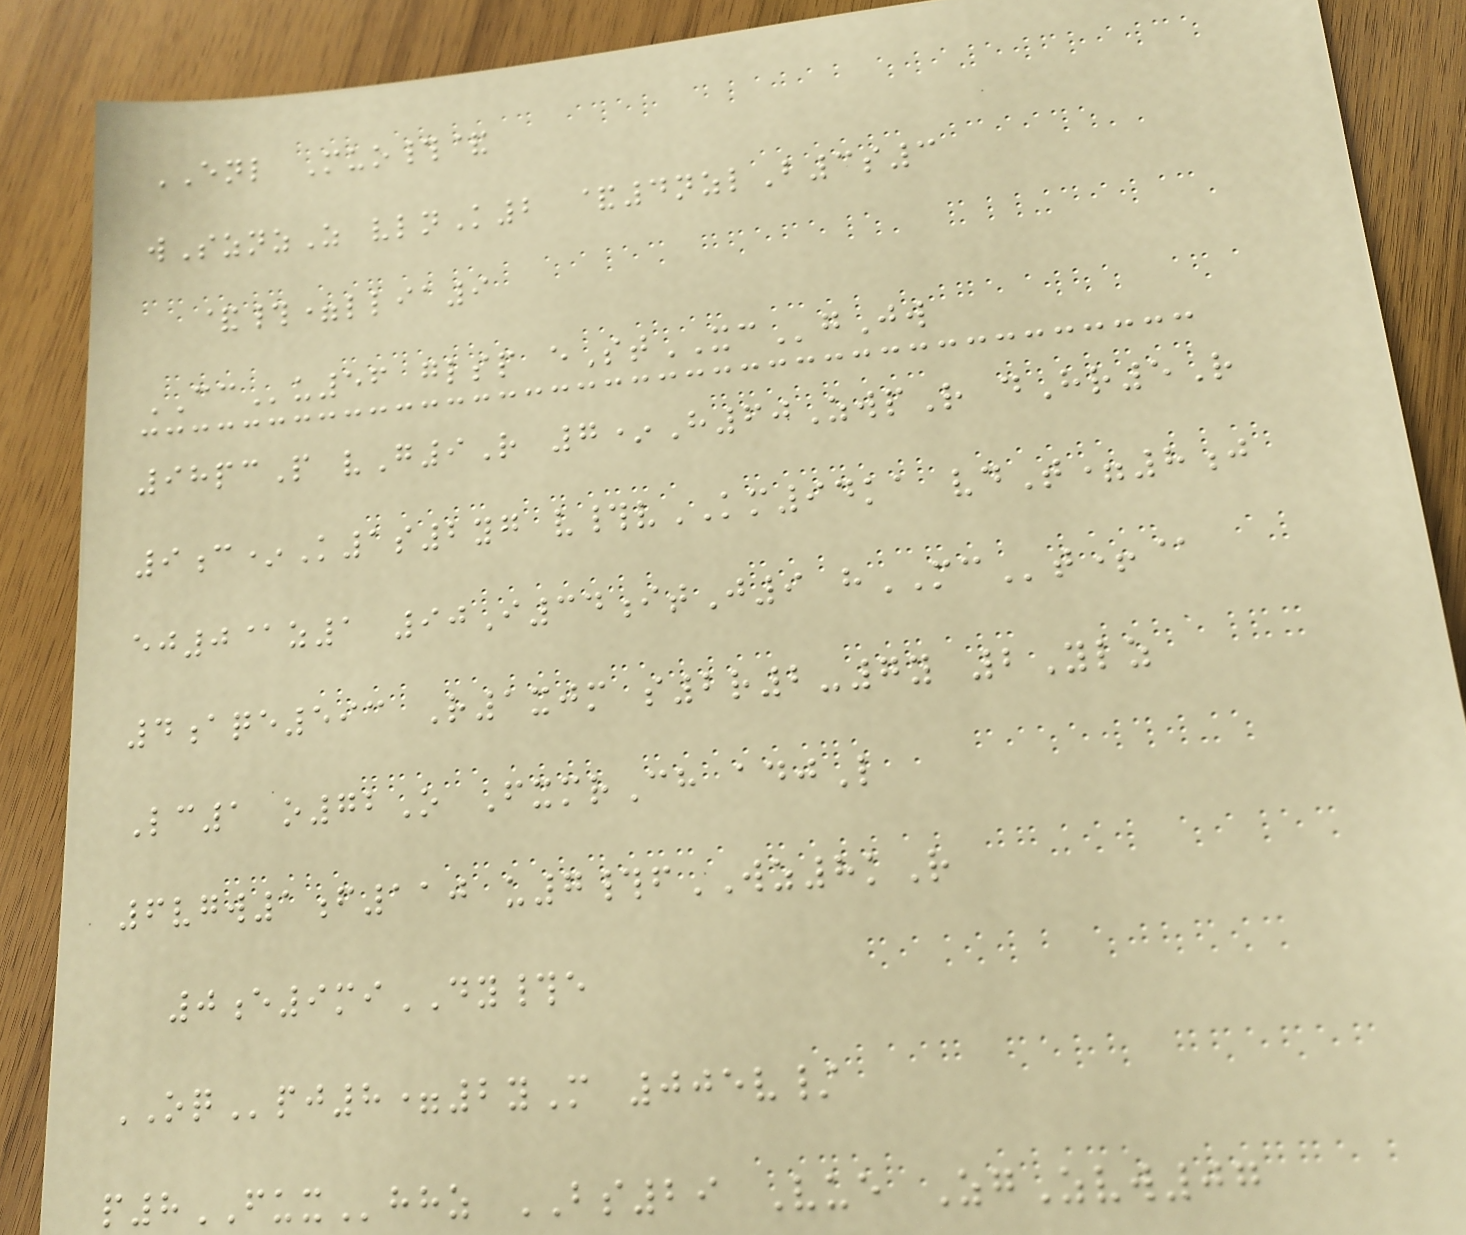ENL Muo#&
wSznzZ vlnK2 &4nzlB3s3
&#=llia9
CCu56 glsp eStXCgJw
98pcP vG9R 7*H60ZwpR dHr5R
9c*K1s2yg v#vKM94ka vdT=8j
ej0@z1 90I34itJ9 hMCt+@
4aqe593 R1xjm s2r2-7y 2Ylz
Lc1 o72O FxmrCh adjL
6vgw1f110 u7#fWZ8kR
0e9miDY#e
OQpj8=2yM 005v/
p8FUXhhz BS29 Vue ZgZvw07
